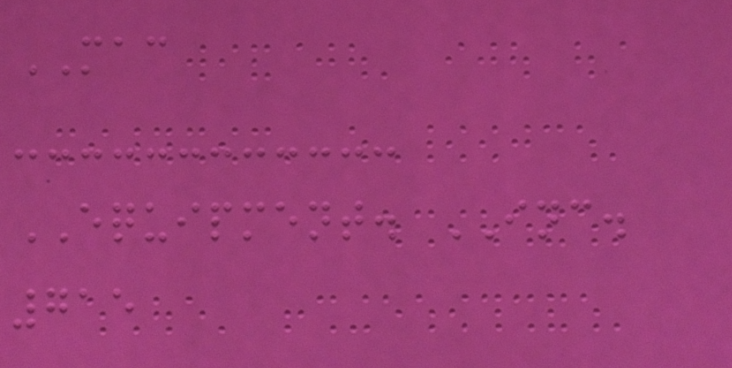MAC
EQUIPMENT. INC.
715
